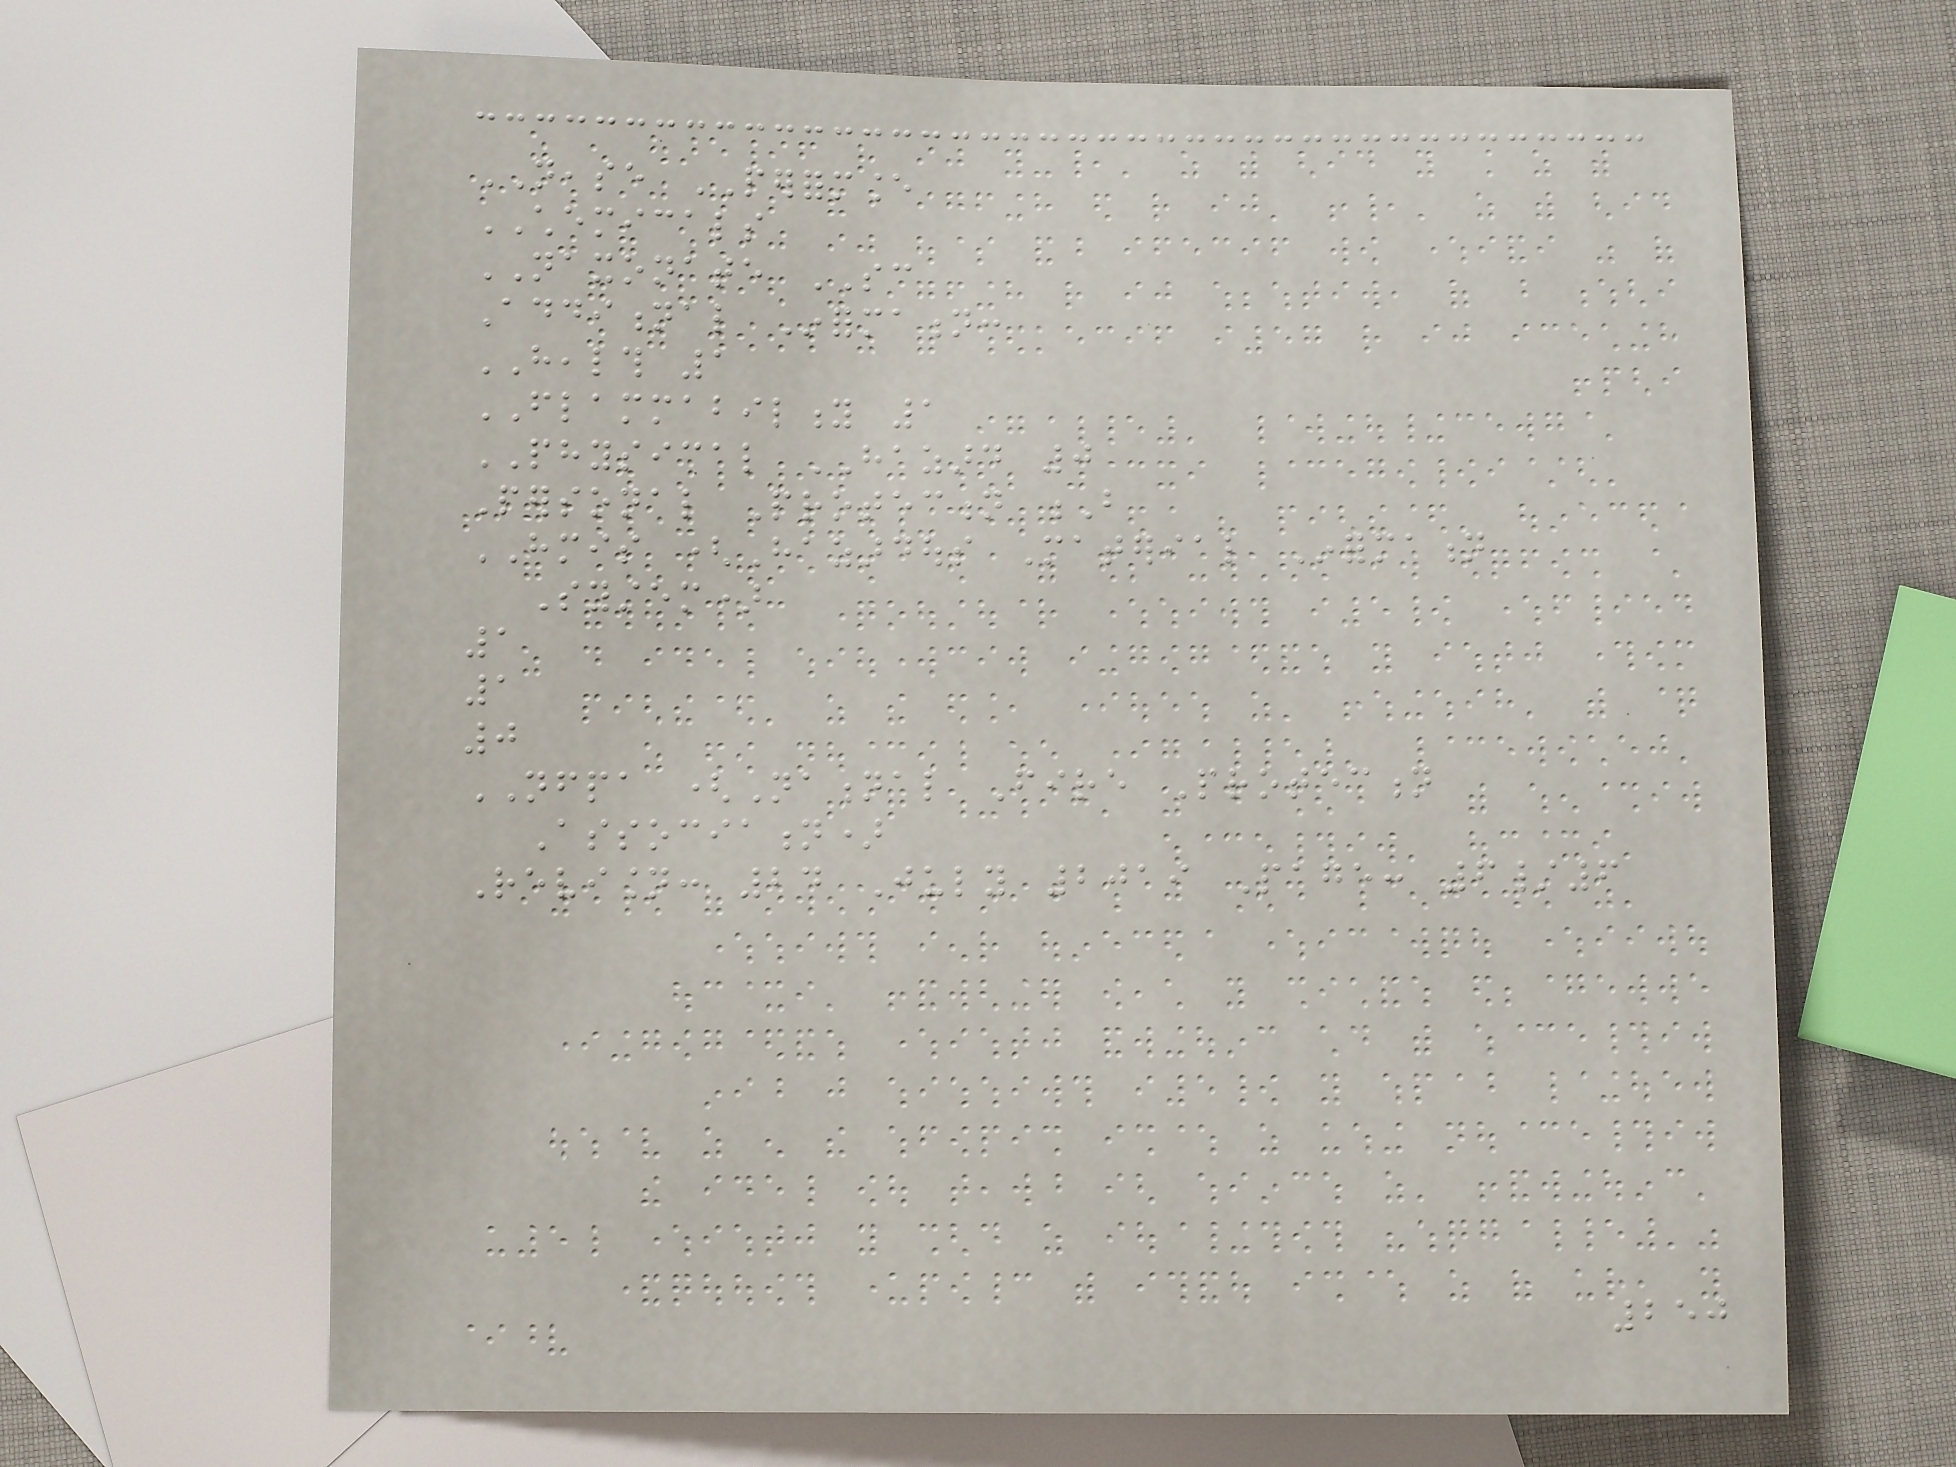NEASE PERFORMANCE
CHEMICALS
NAXONATE SC
Additional Information:
HEALTH 1
FLAMMABILITY 1
PHYSICAL HAZARD 0
Personal Protection B
HMIS (Hazardous Material Information
System)
1
1
0
NFPA (National Fire Protection
Association)
Revision: 24 July 2019 Page: 6/6
250
